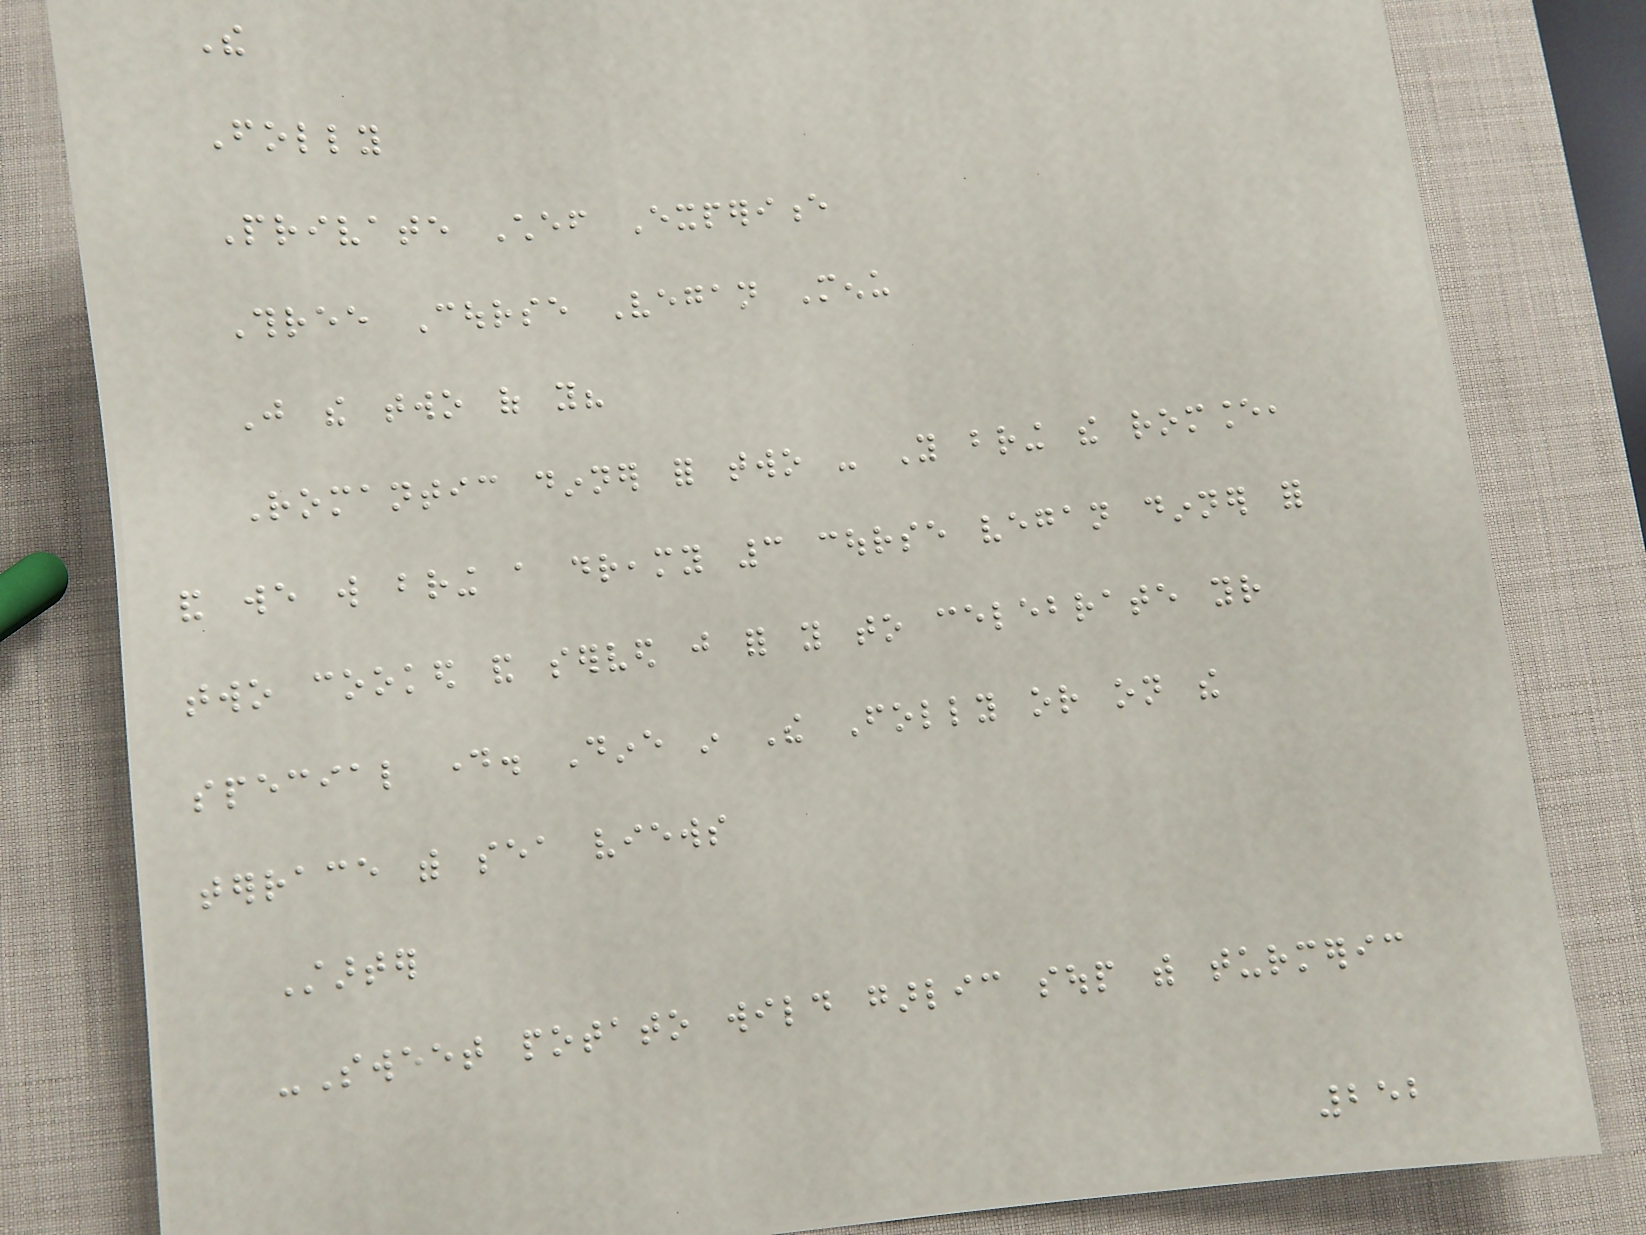The
Folly
Private Chef Experience
Three Course Vegan Menu
Just the two of you?
Romantic dinner for two - You bring the romance,
and we will bring a dreamy 3 course vegan dinner for
two cooked and served just for you to celebrate your
special day. Dine in The Folly or on the
terrace with sea views
Starter
-Sweet potato wild garlic soup with turmeric
252
